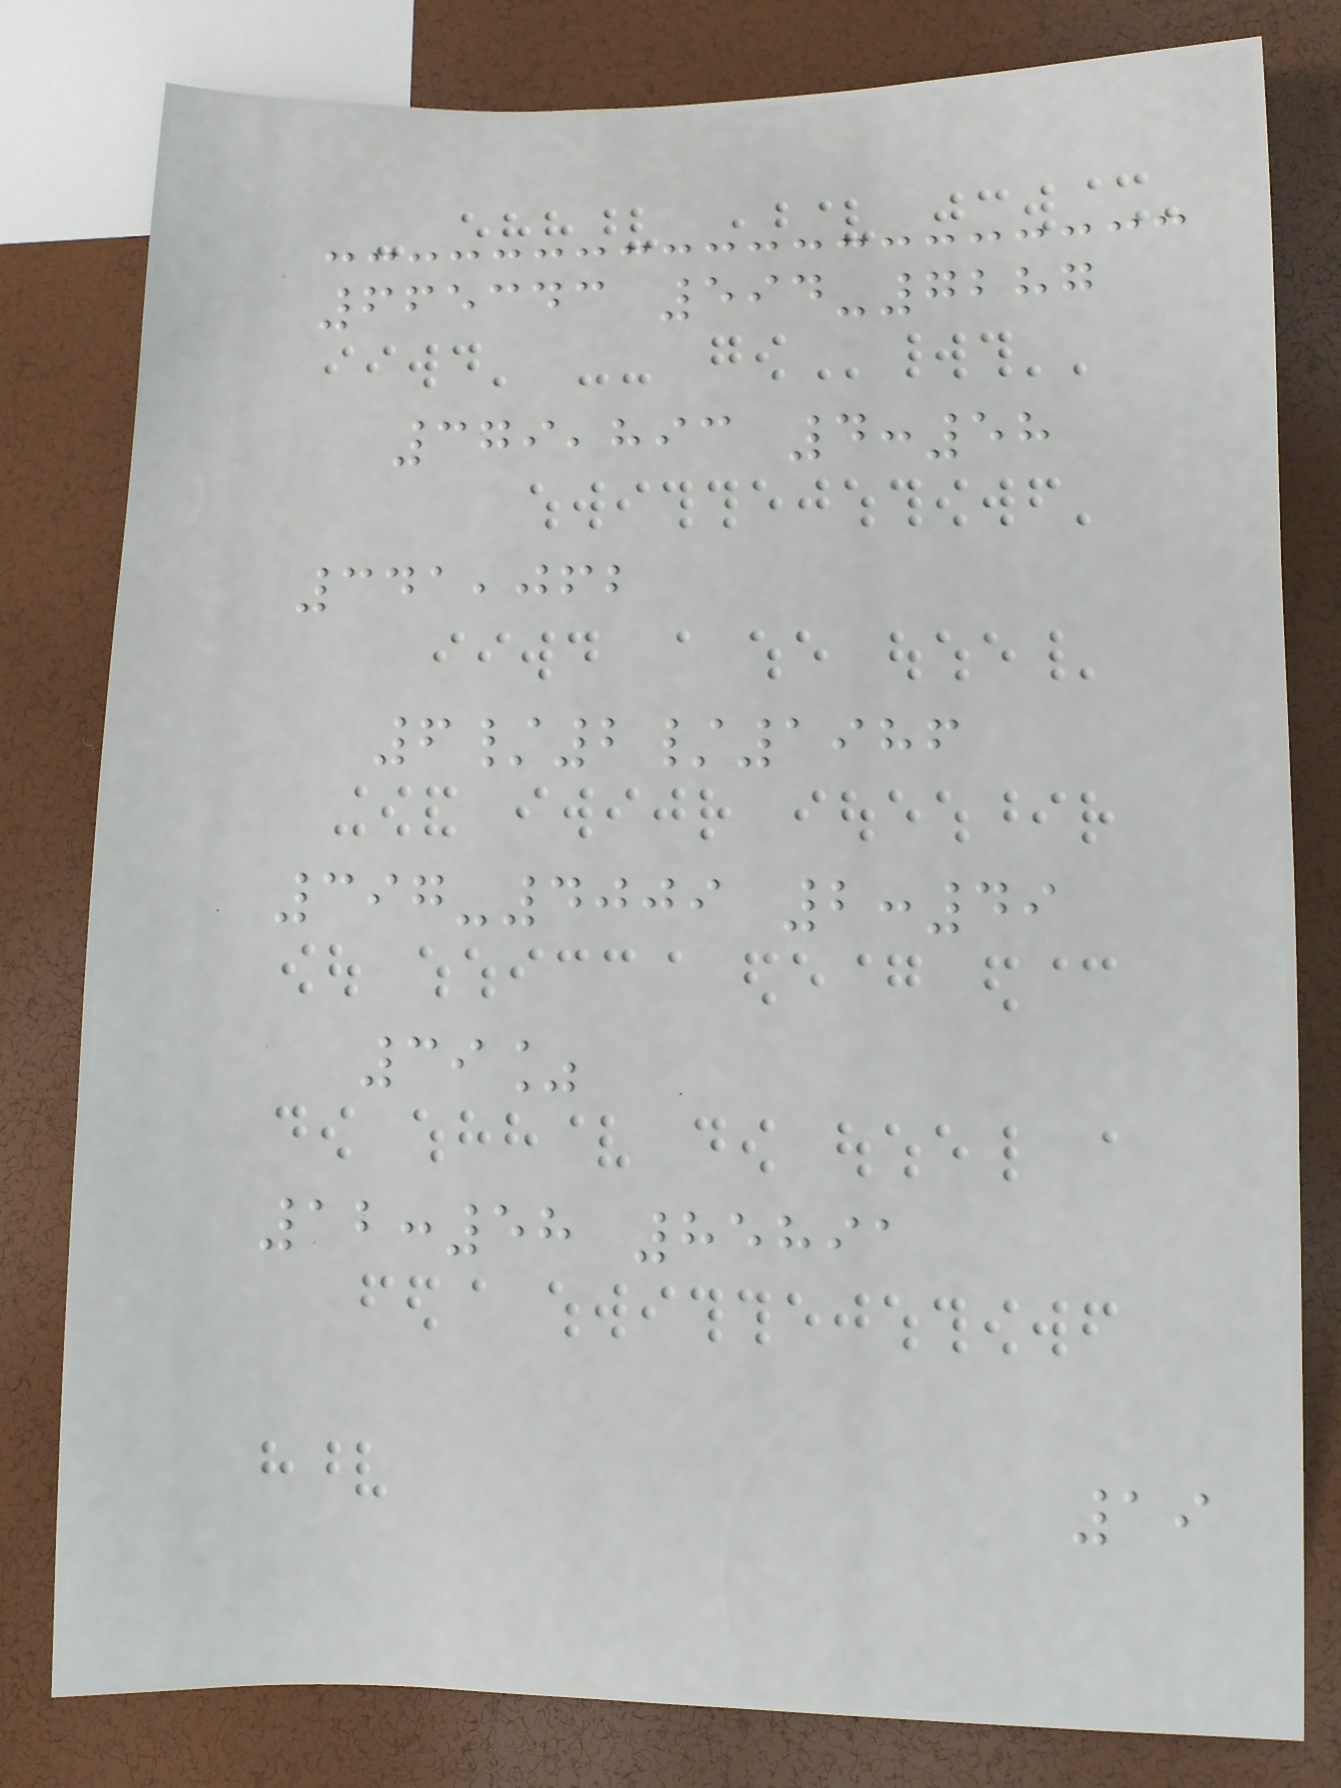665343 594-7287
379,893 4:58
341,062
6/2/1986
397-4009 2:49
39%
12:58 85891
19
